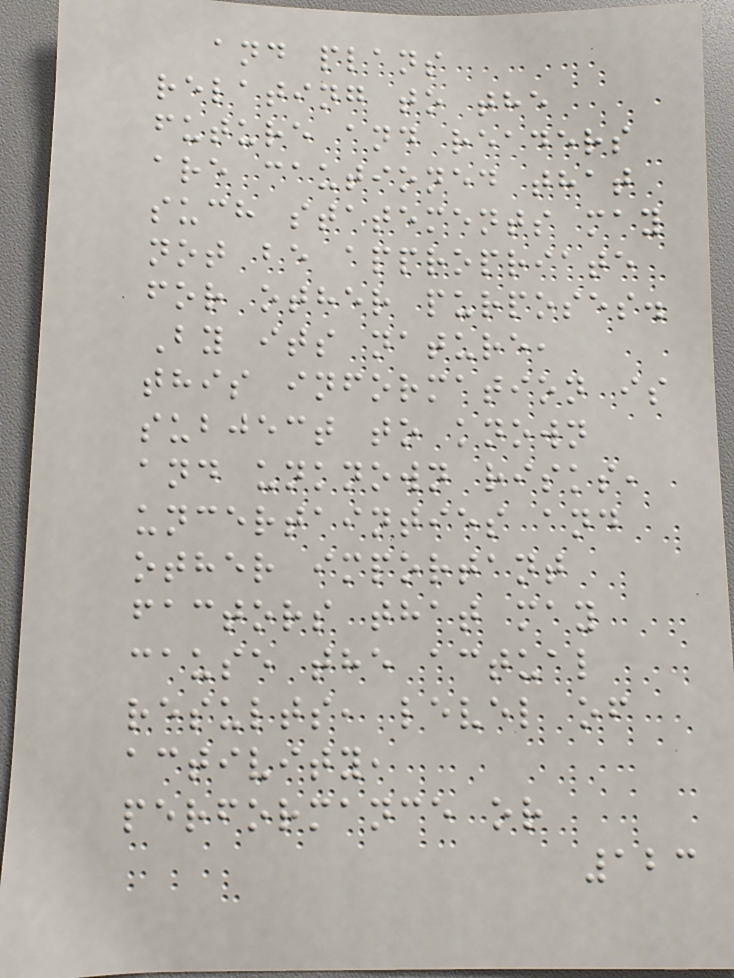and plans
relating to the
future and readers
are cautioned that
such statements may
not be appropriate
for other purposes.
By its nature,
this information is
subject to known
and unknown risks,
uncertainties and
other important
factors that may
cause the actual
results, level of
activity,
performance or
123
